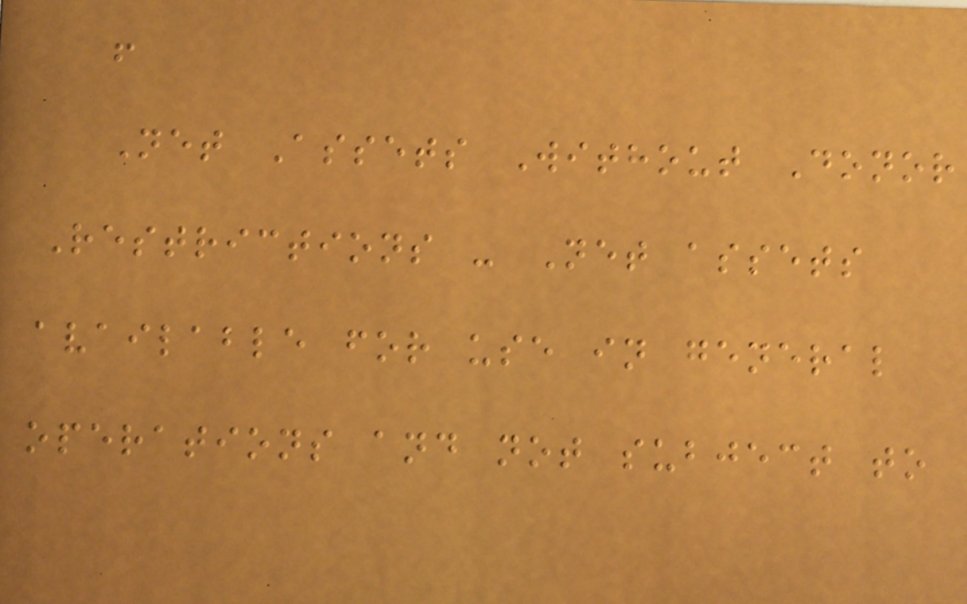!
Net Assets Without Donor
Restrictions - Net assets
available for use in general
operations and not subject to
